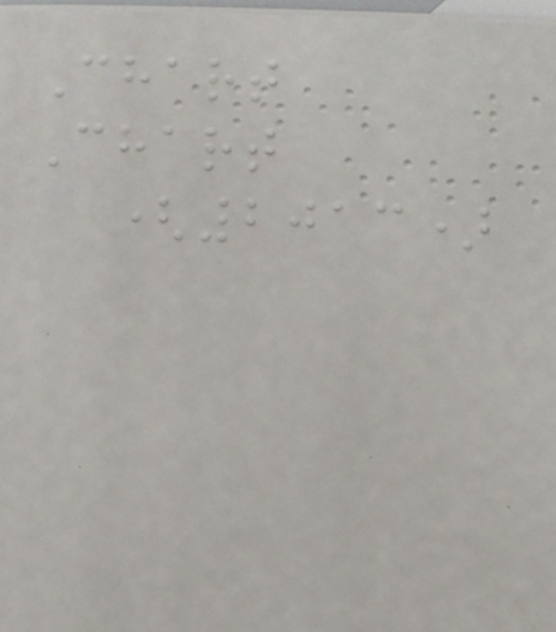Chart
Chart
(2013)
